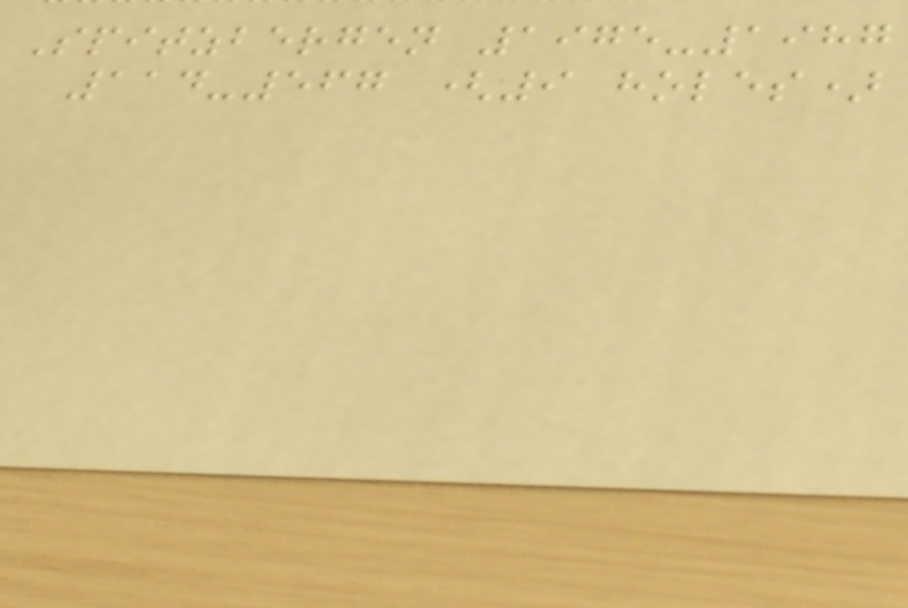Spitzbergen 1975-1987
114-567 (9 holes)
